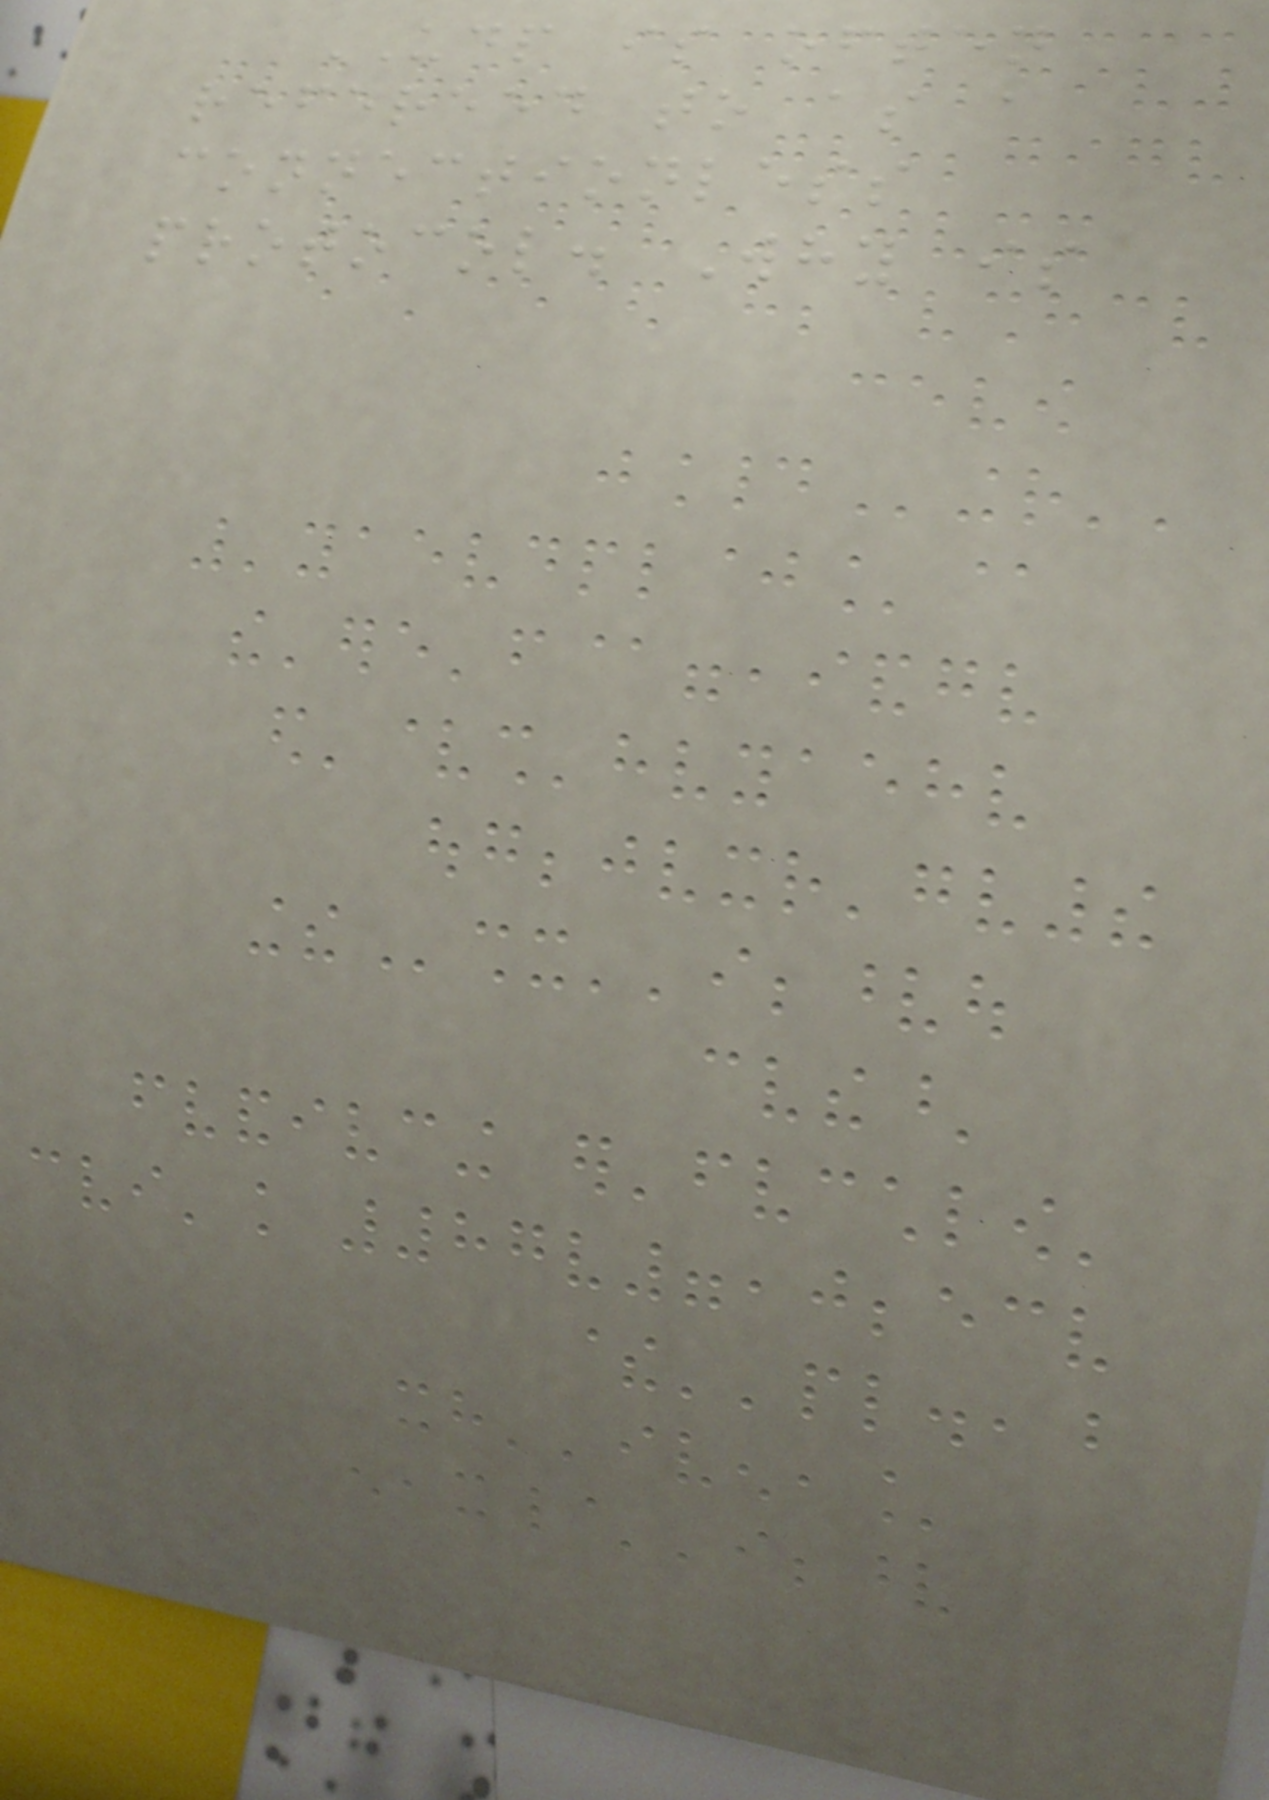UDP is often
refereed to as a
connectionless
protocol. Why is
